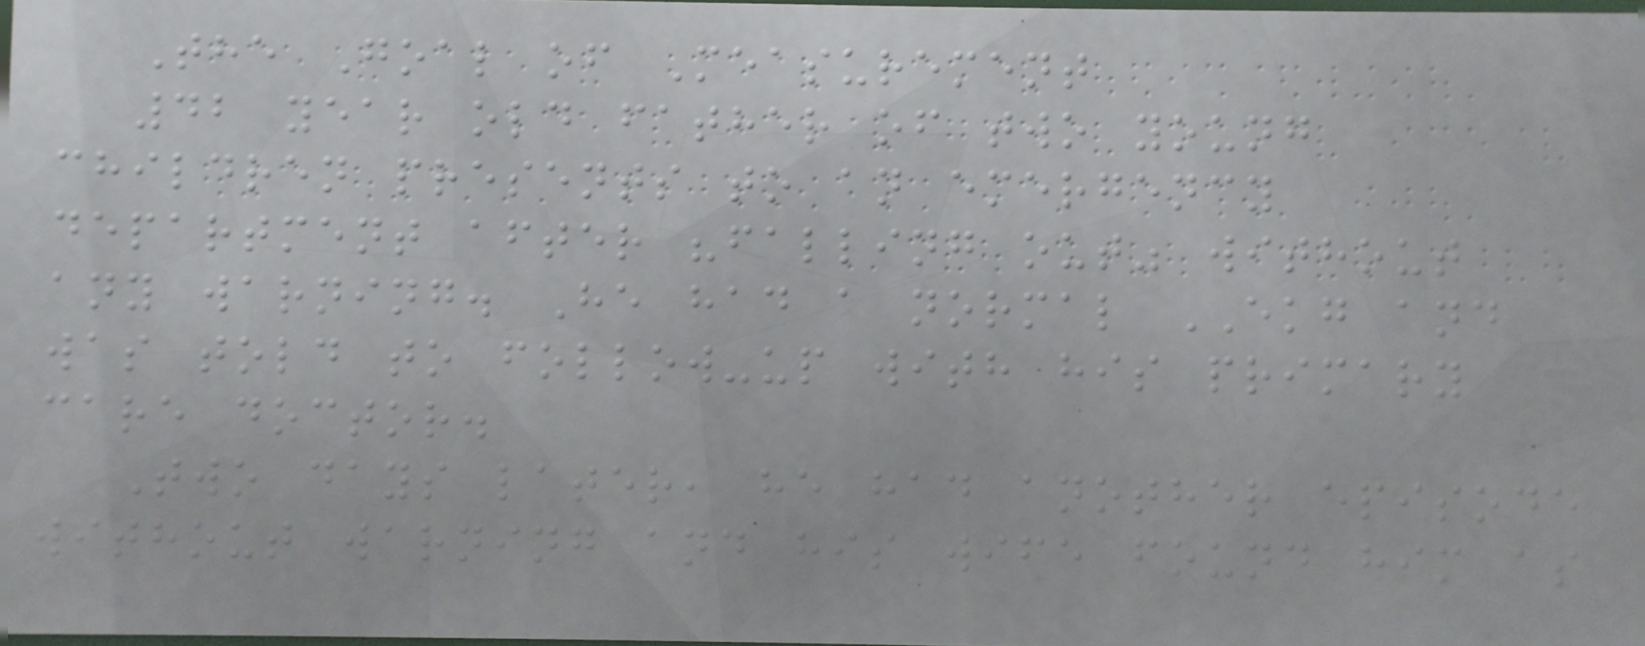The Goal of Measurement
42 year old father of two young
children presents to an emergency
department after "falling out" without
any warning. He had a normal EKG and
was told to follow-up with his primary
care doctor.
Two days later, he had another episode
without warning and his wife found him as
